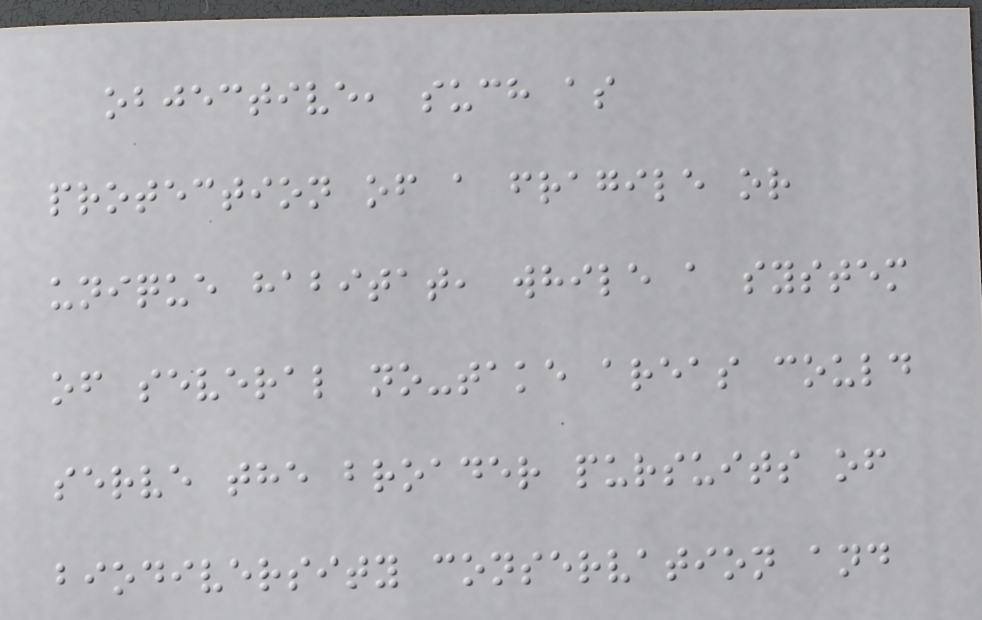objective, such as
protection of a fragile or
unique habitat, while a system
of several no-take areas could
serve the broader pursuits of
biodiversity conservation and
